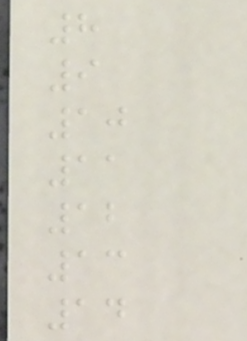8
9
10
11
12
13
14
